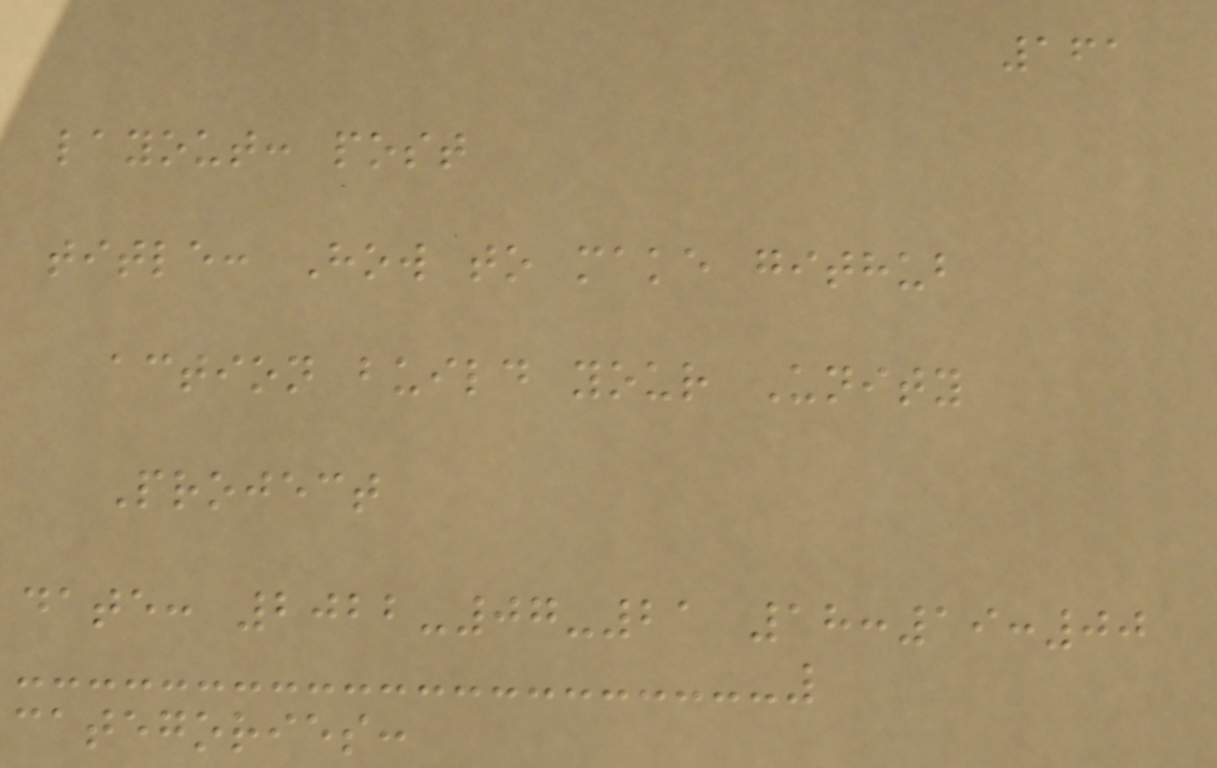161
layout: post
title: How to make github
action build your Unity
Project
date: 2022-07-21 18:19:00
categories:
